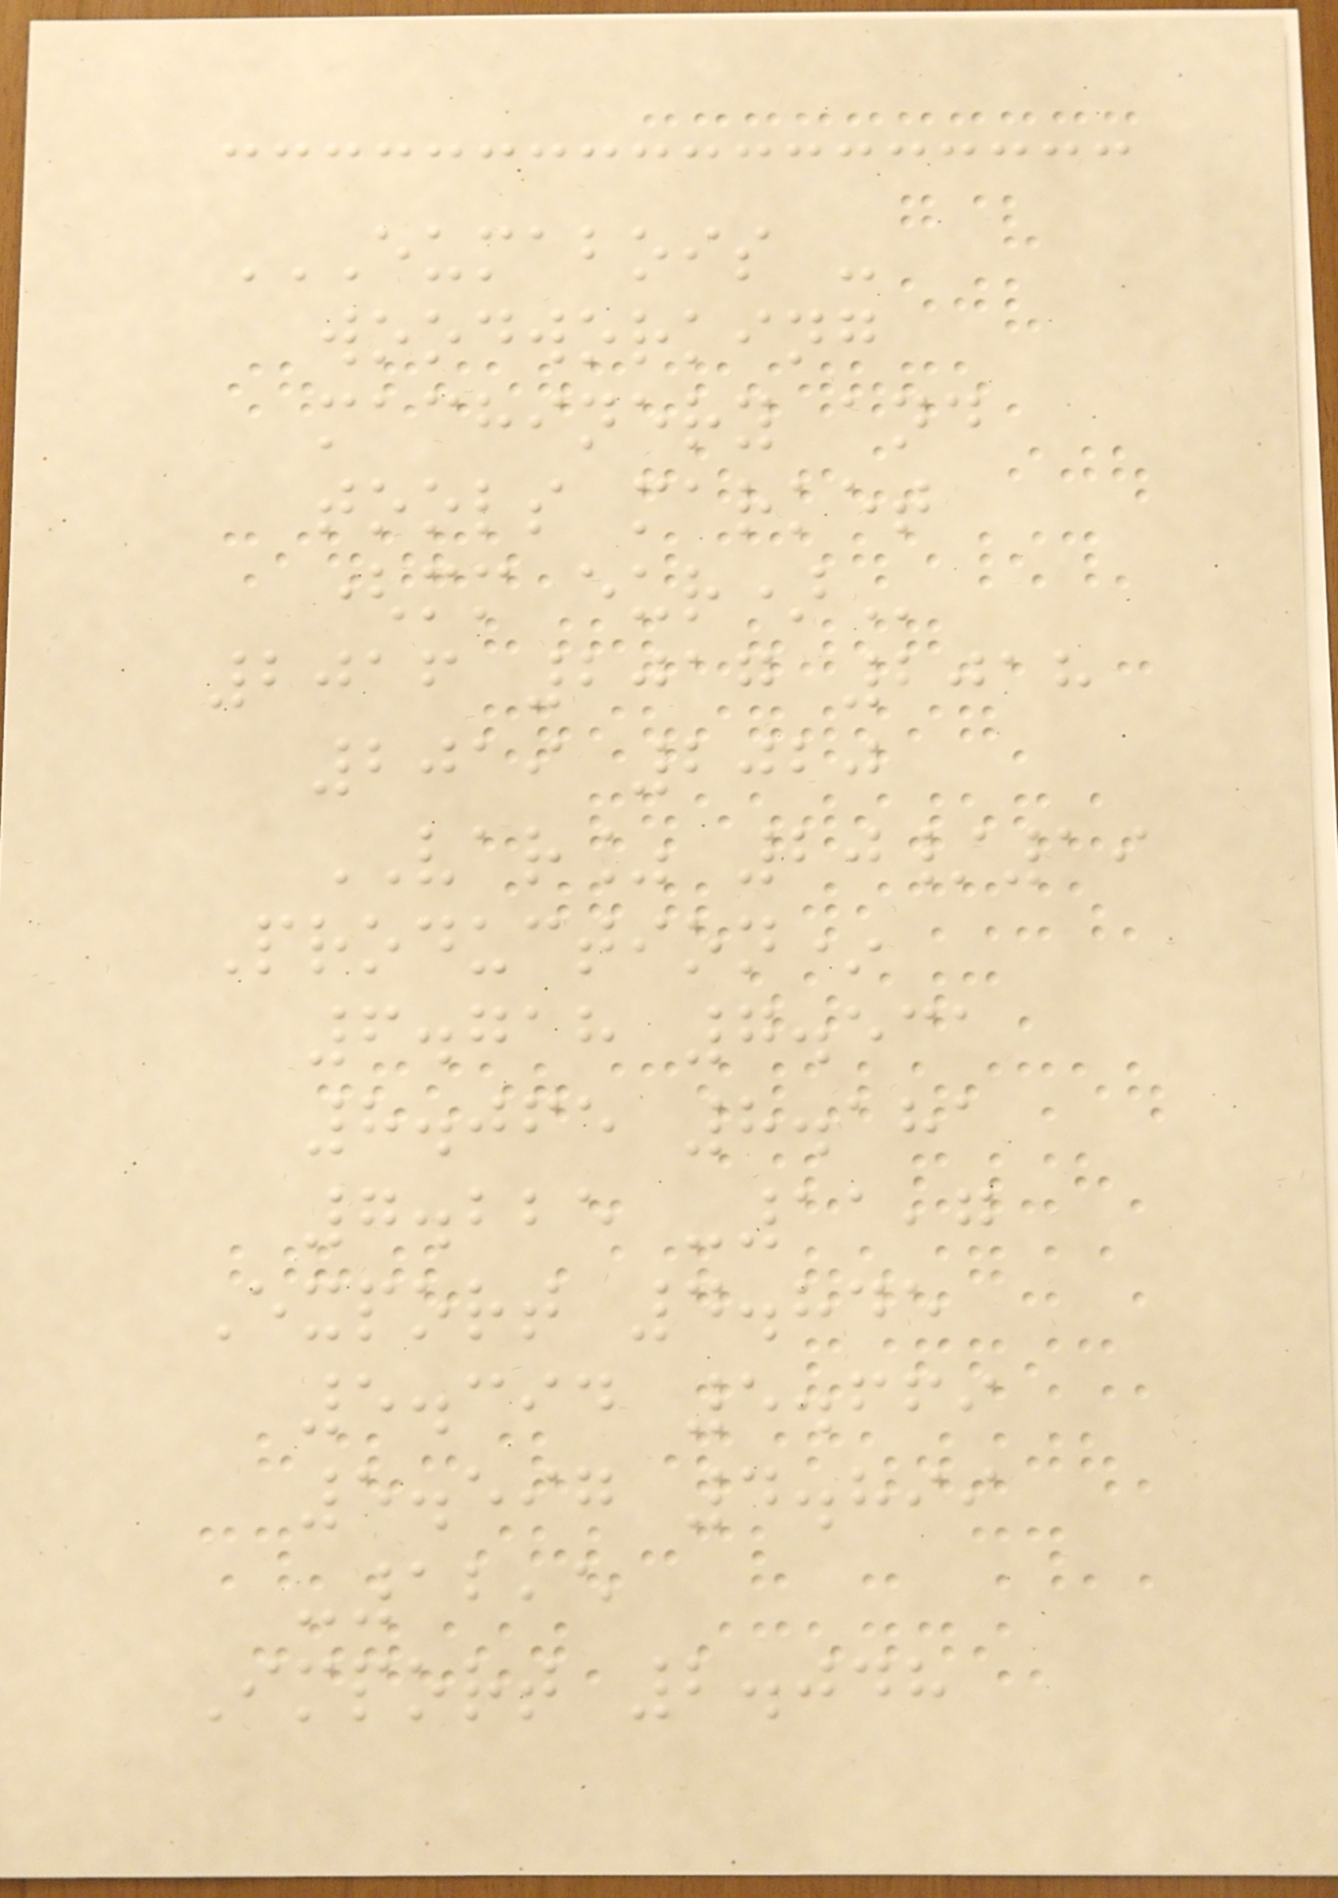EUMABOIS -
WOODWORKING
MACHINERY AND
TOOLS MARKET
(MM EUR)
2016 2017 2018
2019 2020
VAR% 20/19
Production*
6.718 7.531
8.065 8.181
7.225 -11,7
Export 4.845
5.394 5.669
5.597 4.899
-12,5
Import 2.048
